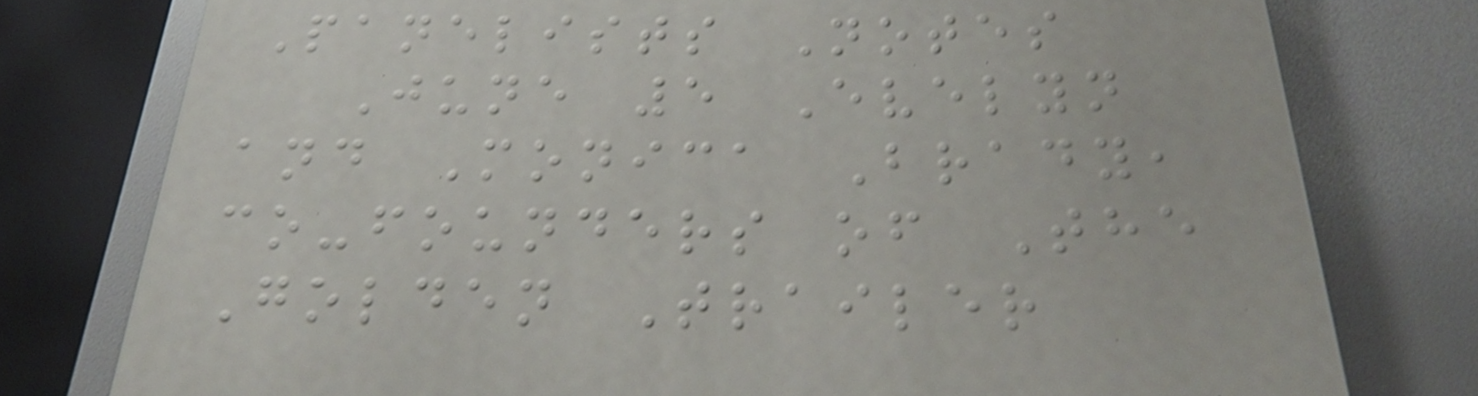Panelists Notes
June 5 Evelyn
and Monica Brady,
co-founders of The
Golden Trailer
